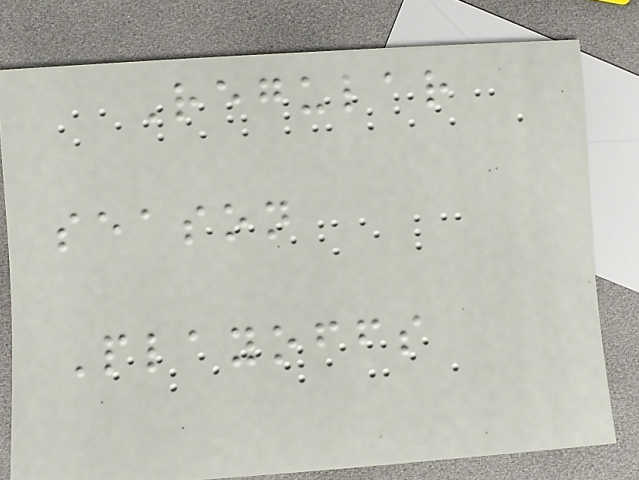Regular
season
Playoffs
